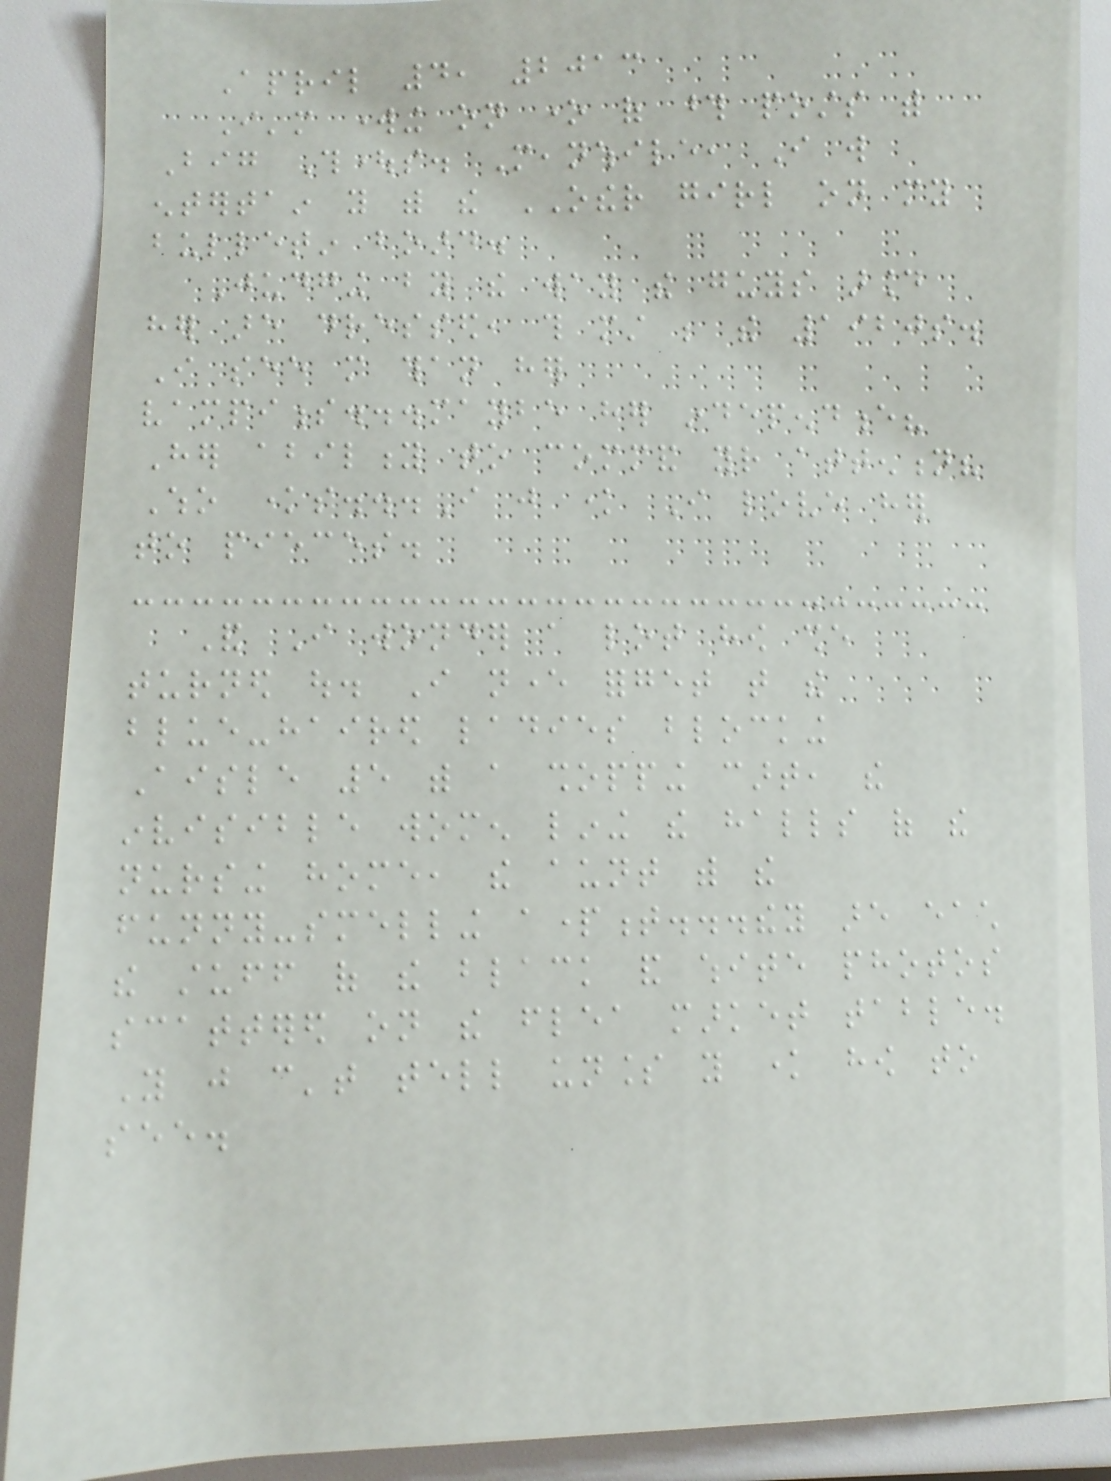April 4, 2013
I'm working on one of those posts with
Big Thoughts. Meanwhile, I will
entertain you with the OTHER girl on my
bulletin board.
Judging by the way the guys around
her are dressed, this must be the 1920s.
I see more than her
vampiness...maybe her independence?
Her ability to command your attention?
Who knows...I just know I love her
to pieces.
And I wonder a lot how she
turned out. I never forget that the
blue-haired ladies blocking
Aisle 5 with a shopping cart, the
invisible women lining the halls of the
nursing home, the aunt with the
funny-smelling apartment...they are each
the stuff of the black and white photos
scattered on the flea market table.
You just can't tell unless you know how to
see.
